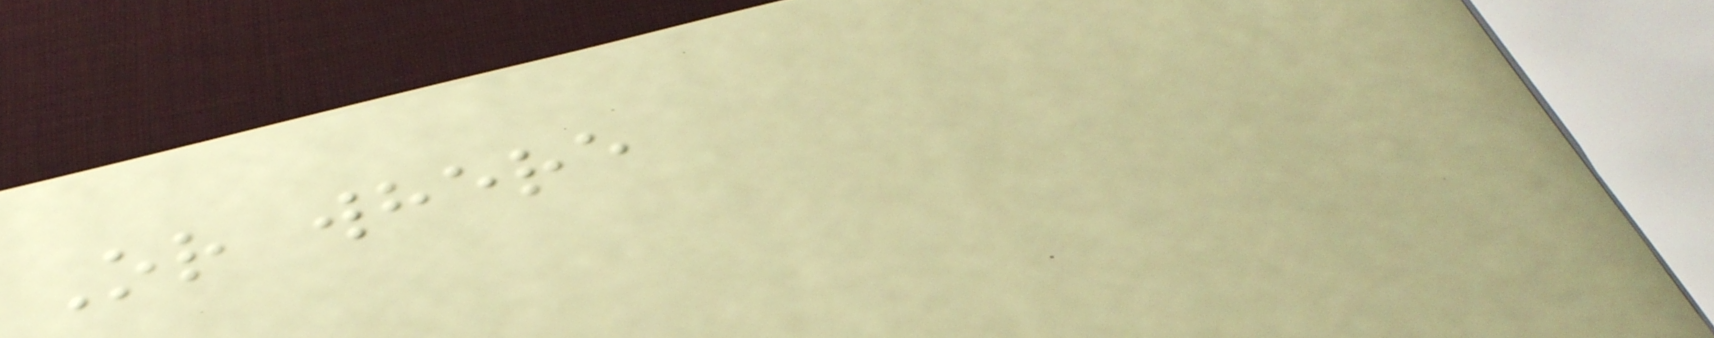Or where
